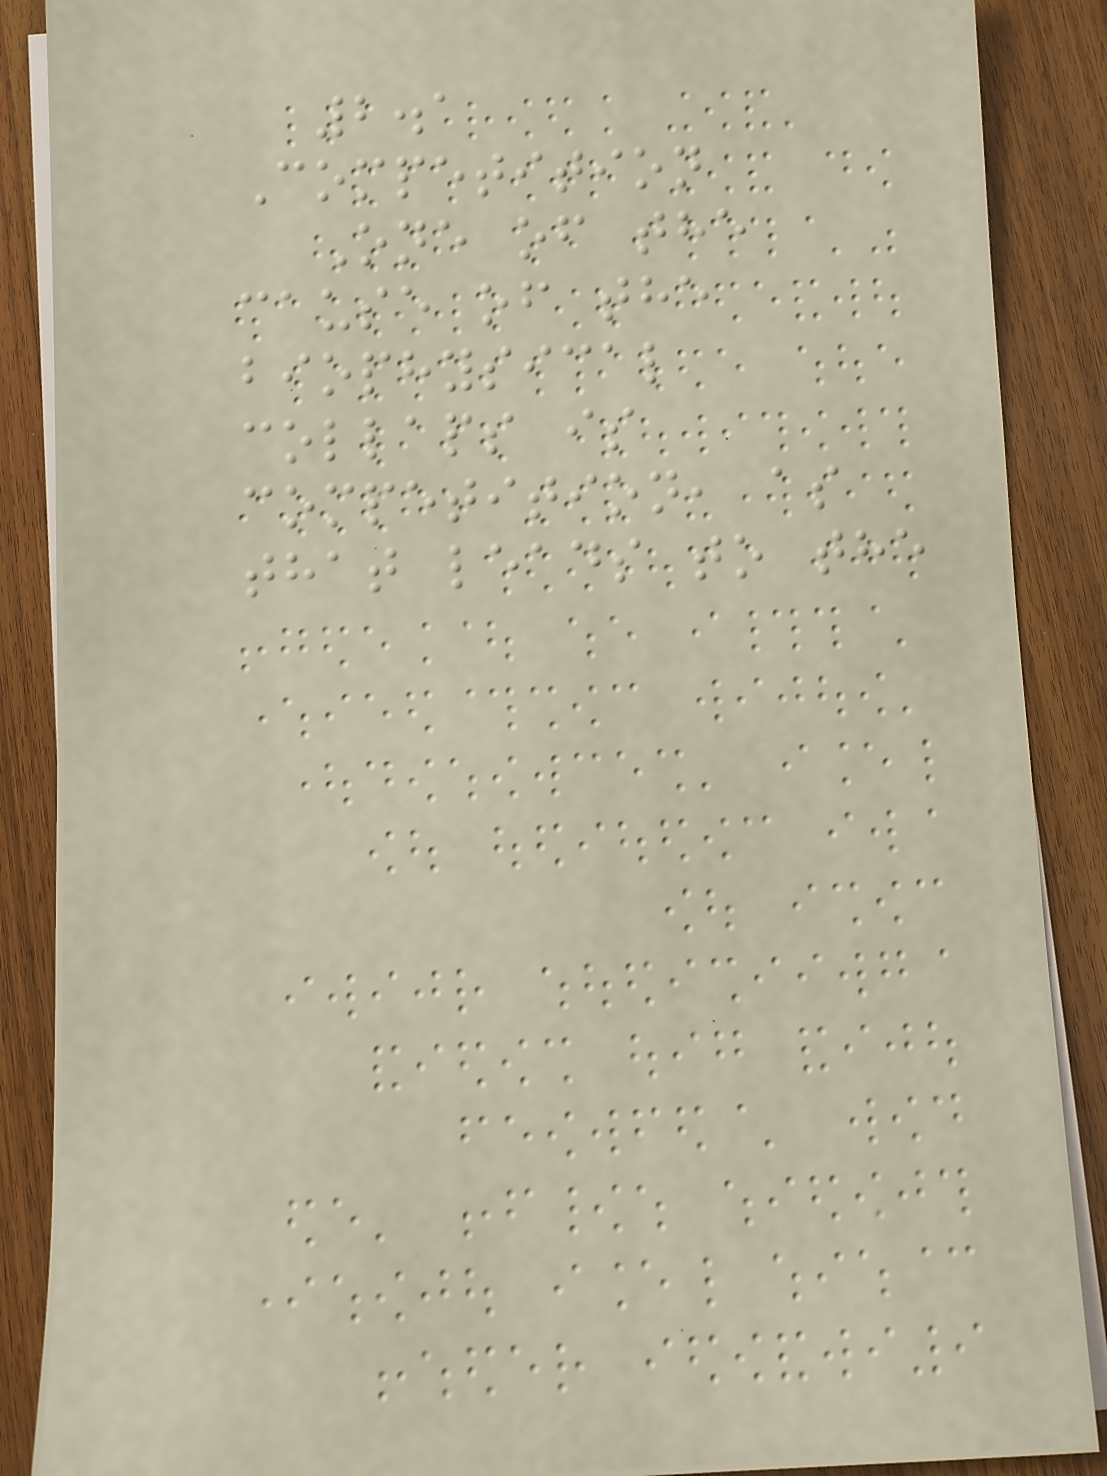2.1
Competition
One of the
cause of the
biophysical
collaps is
competition, as
that leads to the
